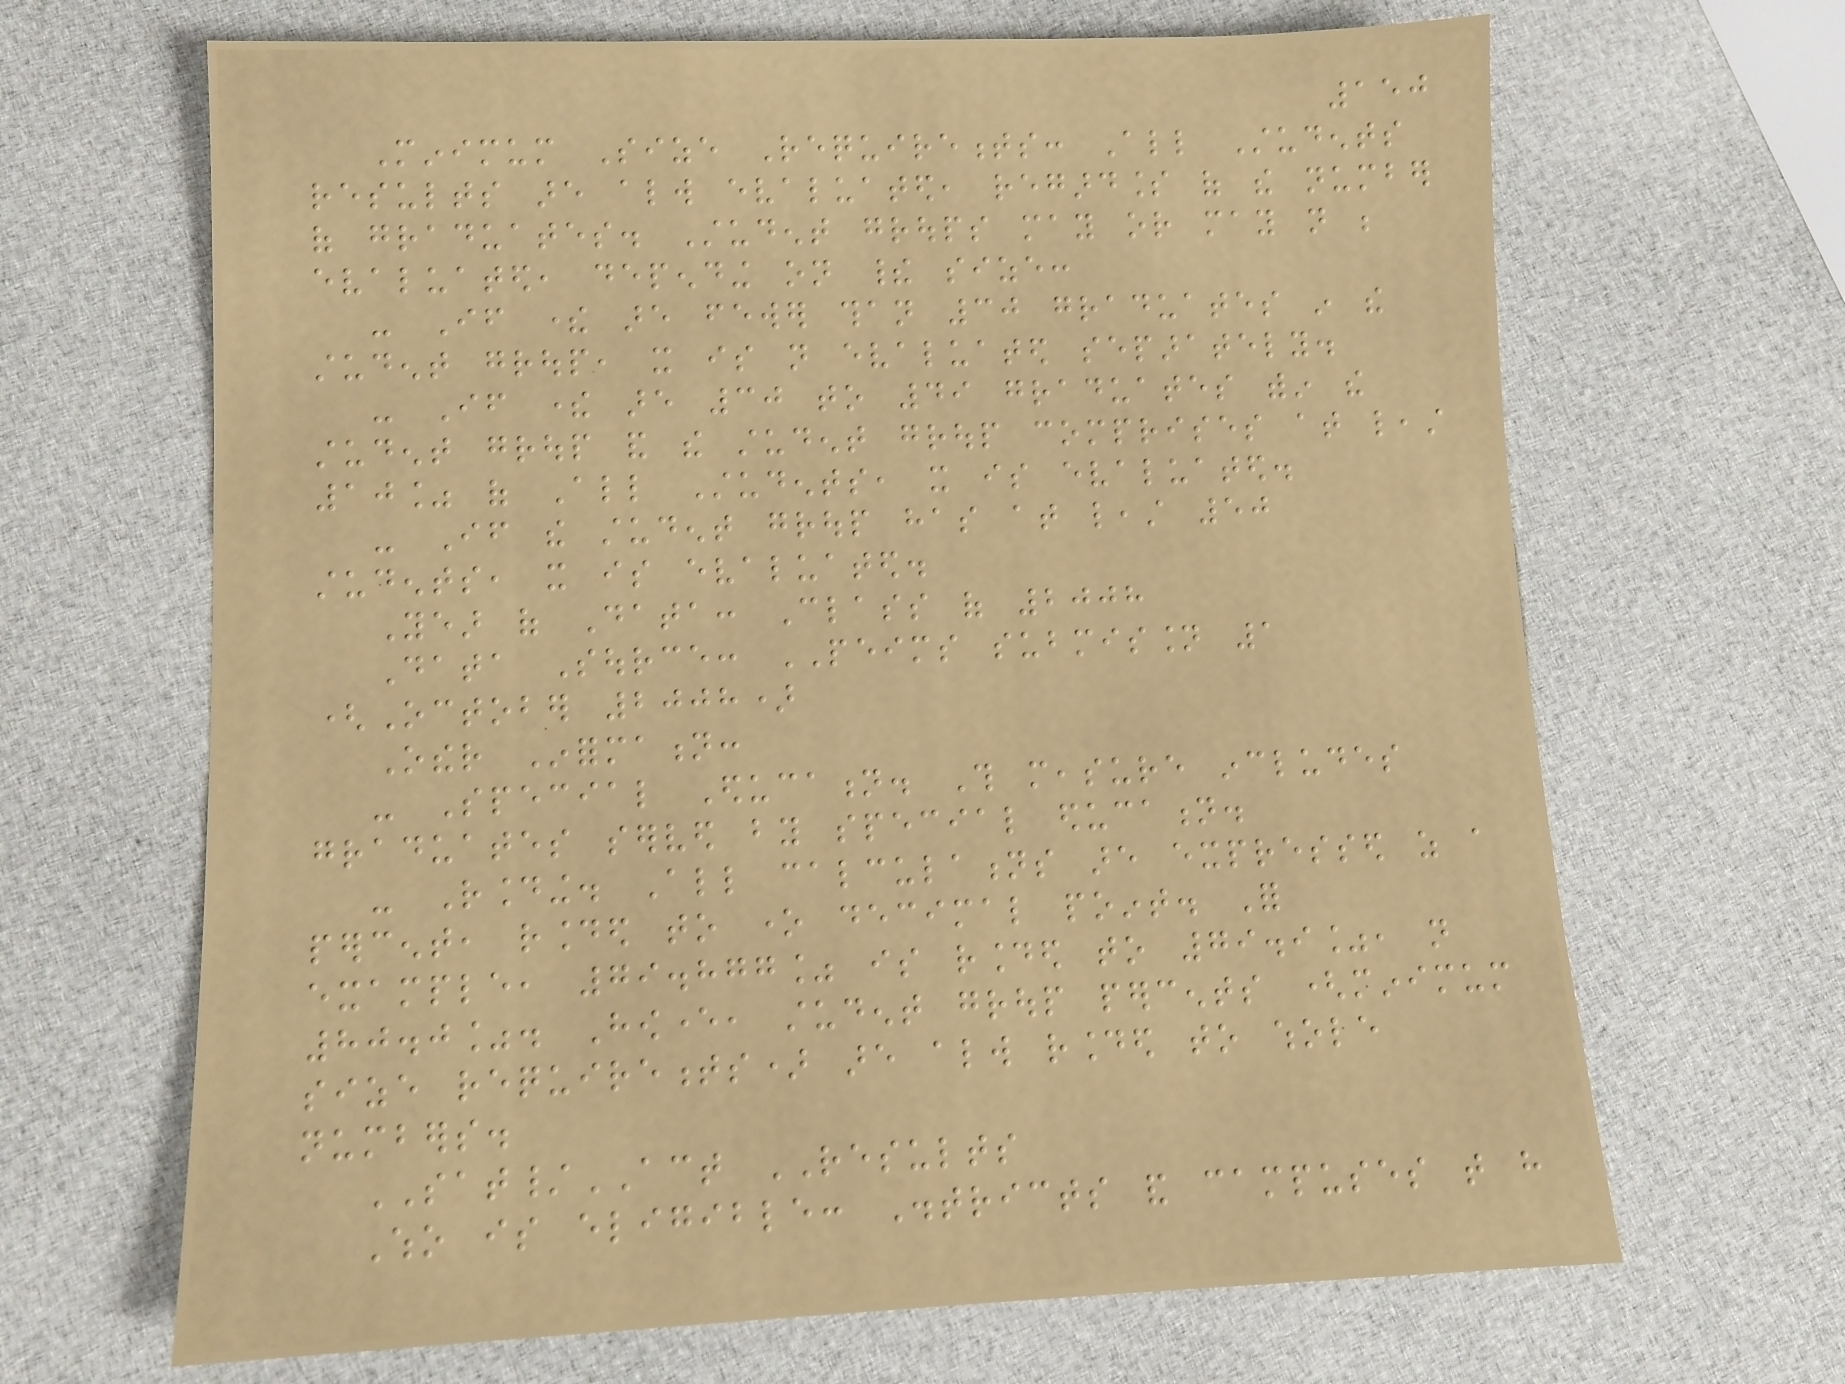150
Minimum Size Requirements: All Students
results are always evaluated, regardless of the number
of graduates. Student groups may or may not be
evaluated, depending on their size:
- If there are fewer than 30 graduates in the
student group, it is not evaluated separately.
- If there are 30 to 49 graduates within the
student group and the student group comprises at least
10% of All Students, it is evaluated.
- If the student group has at least 50
students, it is evaluated.
Year of Data: Class of 2008
Data Source: PEIMS submission 1
(October 2008)
Other Information:
- Special Education. This measure includes
graduates served by special education.
- Rounding. All calculations are expressed as a
percent, rounded to one decimal point. For
example, 79.877% is rounded to 79.9%, not
80.0%. However, student group percents (minimum
size requirements) are always rounded to whole
numbers.
SAT/ACT RESULTS
Who is eligible: Districts and campuses that have
